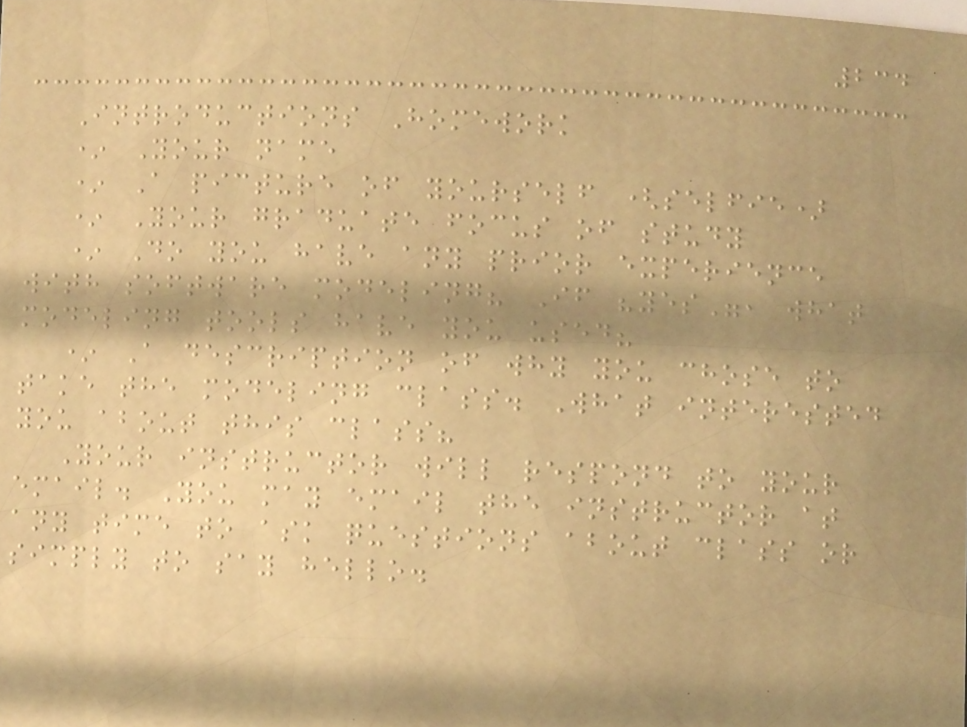234
Introductions Homework
* Your name
* A picture of yourself (selfie)
* Your graduate focus of study
* Do you have any prior experience
with software modeling? If "yes", what
modeling tools have you used?
* A description of why you chose to
take the modeling class. What interested
you about this class?
Your instructor will respond to your
email. You may email the instructor at
any time to ask questions about class or
simply to say hello.
